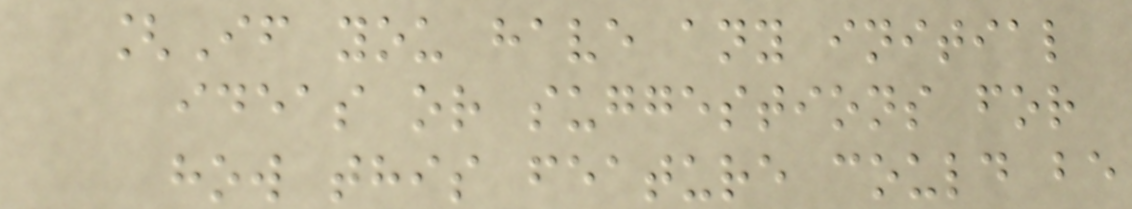[If you have any initial
ideas or suggestions for
how this feature could be
